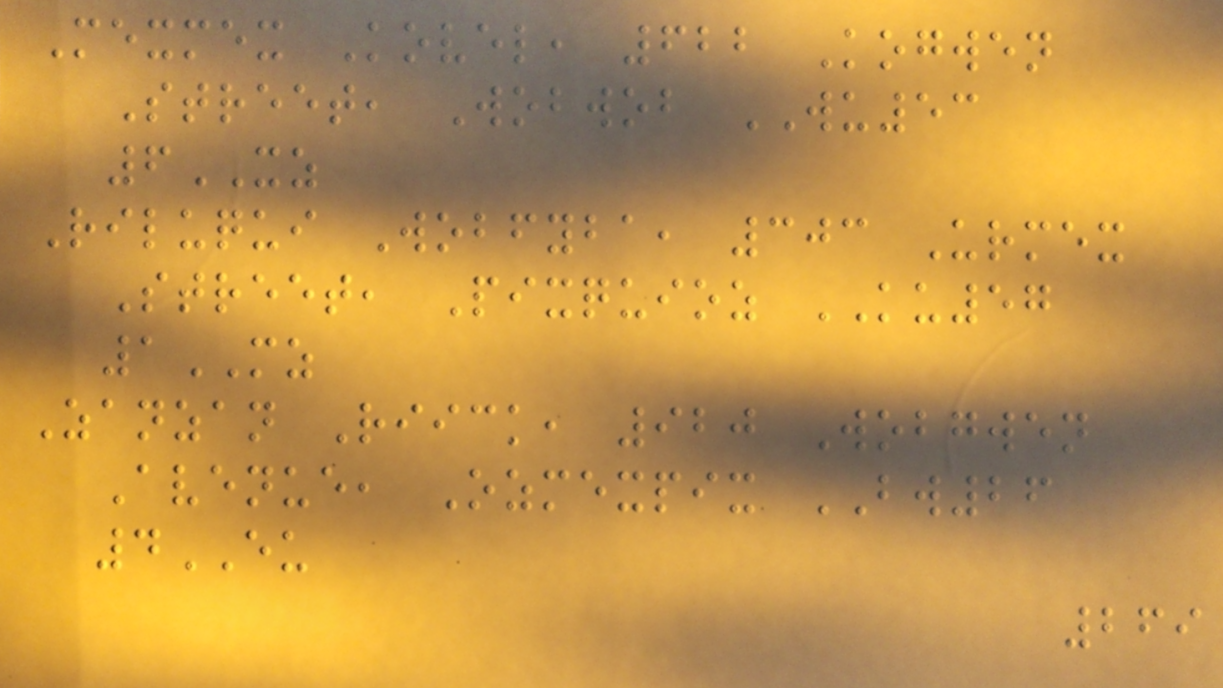Mexmex Kovel, 622 Kogwen
Street, Wobwob WU53
6XZ
Riluqui Wobfyba, 303 Urmex
Street, Pixquioz KU57
1MZ
Zanzan Riick, 920 Wobgwen
Avenue, Ozmexpix BW26
4EU
269
